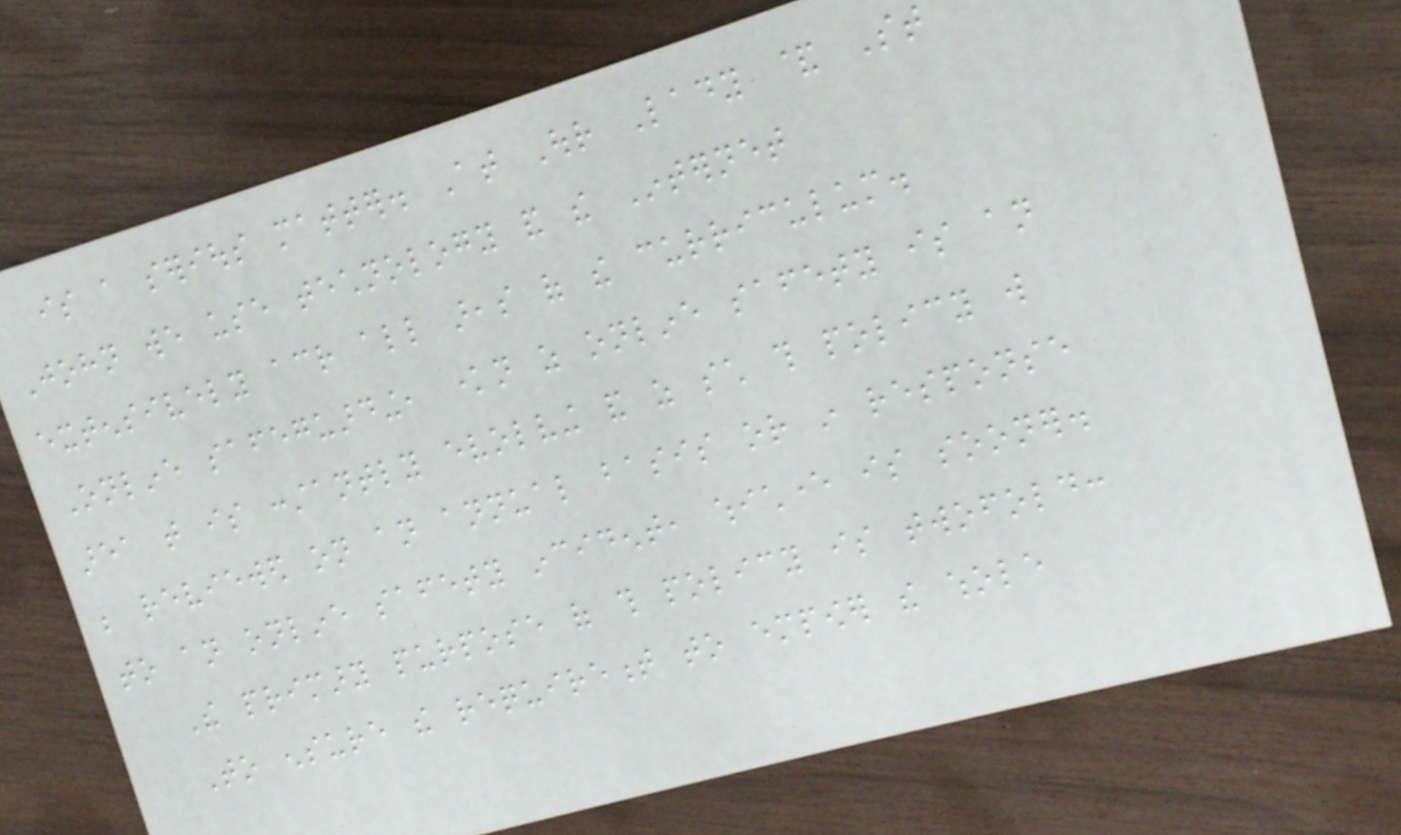is a serious matter. At Our Lady & St
John we use technology and the Internet
extensively across all areas of the curriculum.
Online safeguarding, known as online safety is an
area that is constantly evolving and as such this policy will
be reviewed on an annual basis or in response
to an online safety incident, whichever is sooner.
The primary purpose of this policy is twofold:
To ensure the requirement to empower the whole
